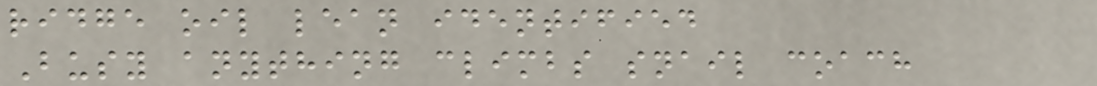ridge oil lean identified
Busy anything climbs snail coach
